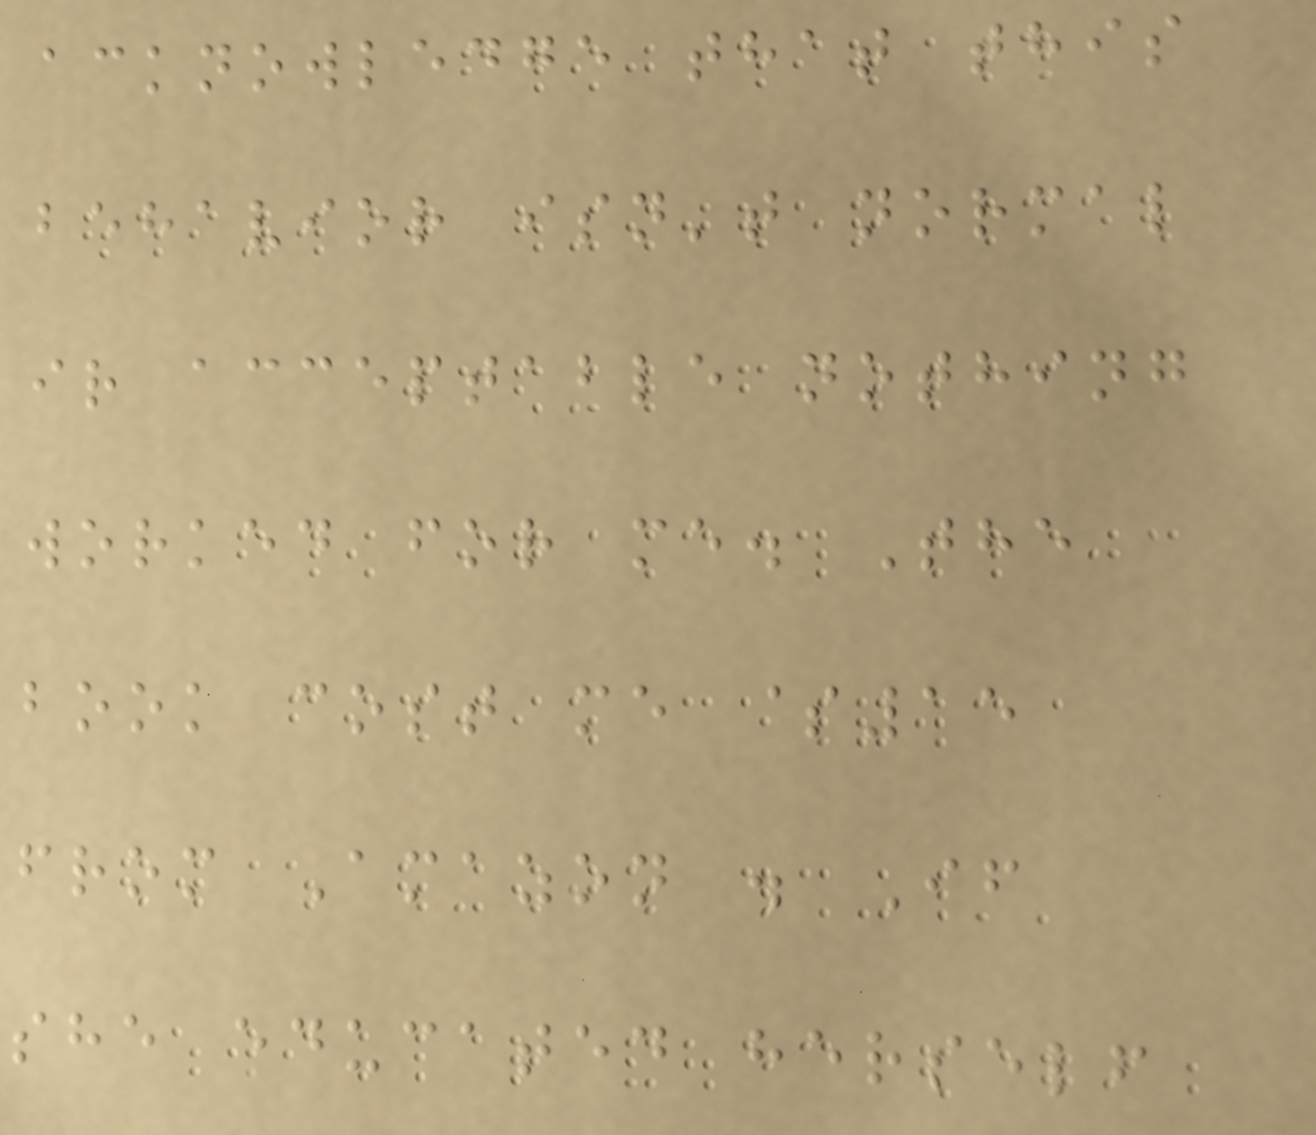acknowledge that this
behavior isn't normal
ir acceptable nothing
worked for me. The
book cost me $15
from Amazon . If
she educated herself
